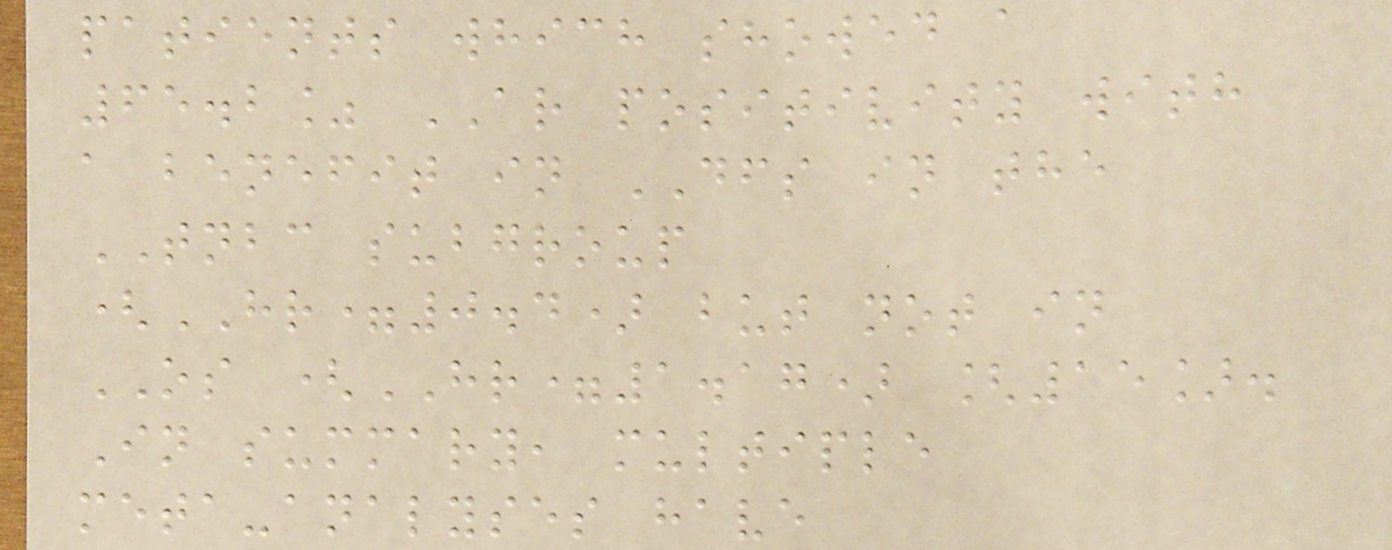patients which showed a
65.2% AR positivity with
a benefit in DFS in the
TNBC subgroup
(HR=0.4) but not in
OS (HR=1.17) [15].
In summary, multiple
meta-analyses have
